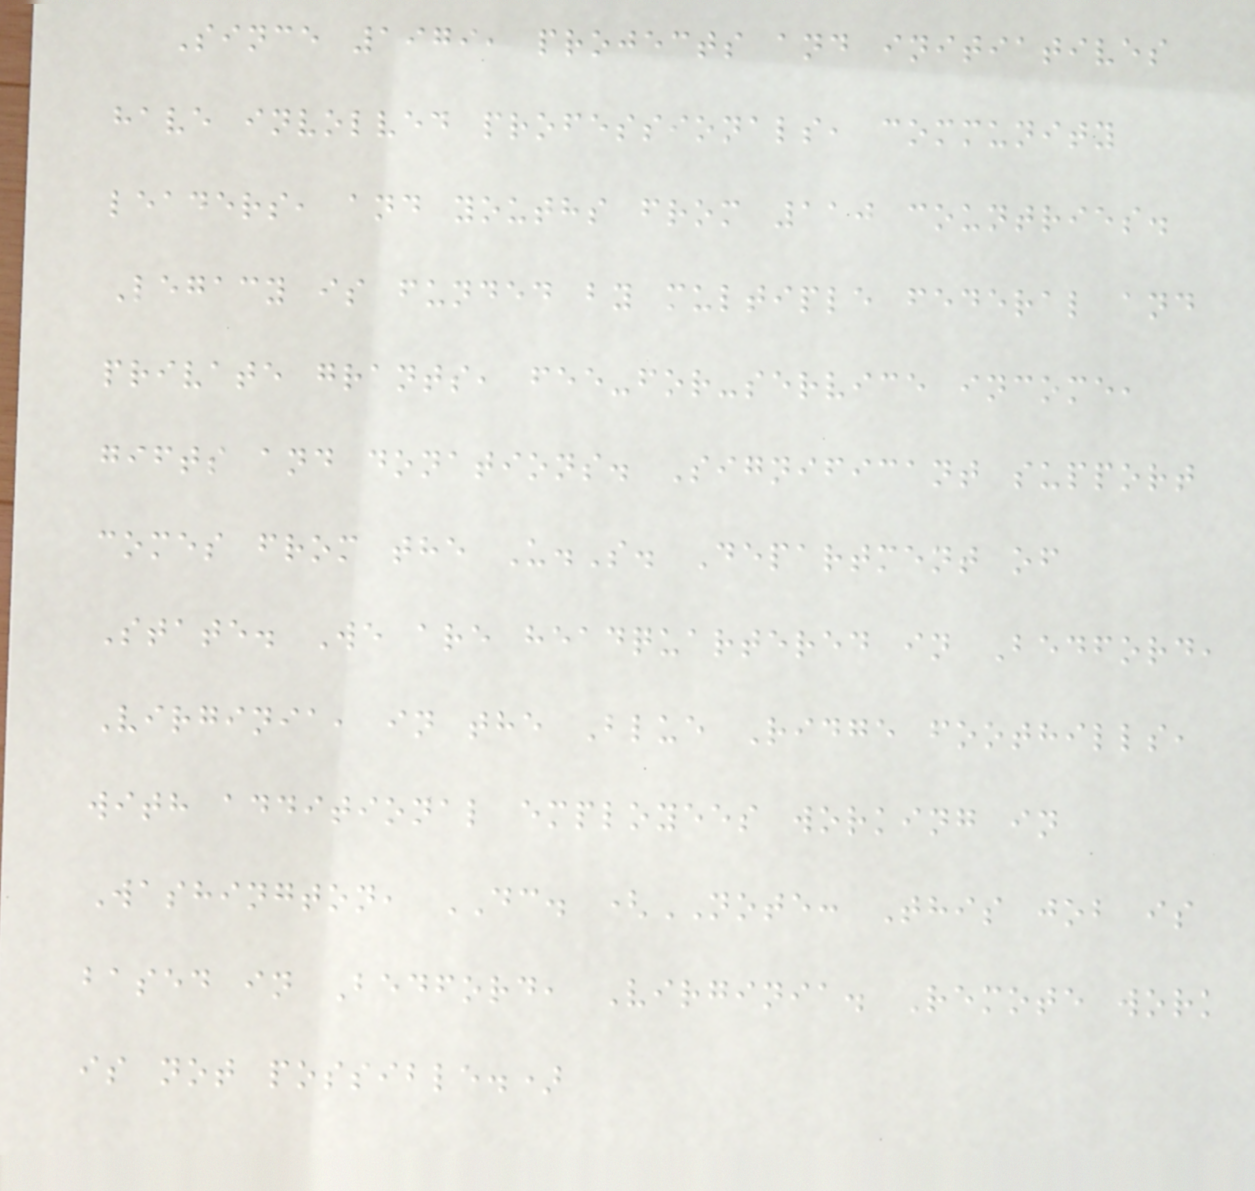Since 1979, projects and initiatives
have involved professionals, community
leaders, and youths from 110 countries.
Legacy is funded by multiple federal and
private grants, fee-for-service income,
gifts and donations. Significant support
comes from the U.S. Department of
State. We are headquartered in Bedford,
Virginia, in the Blue Ridge foothills,
with additional employees working in
Washington, DC. (NOTE: This job is
based in Bedford, Virginia. Remote work
is not possible.)
